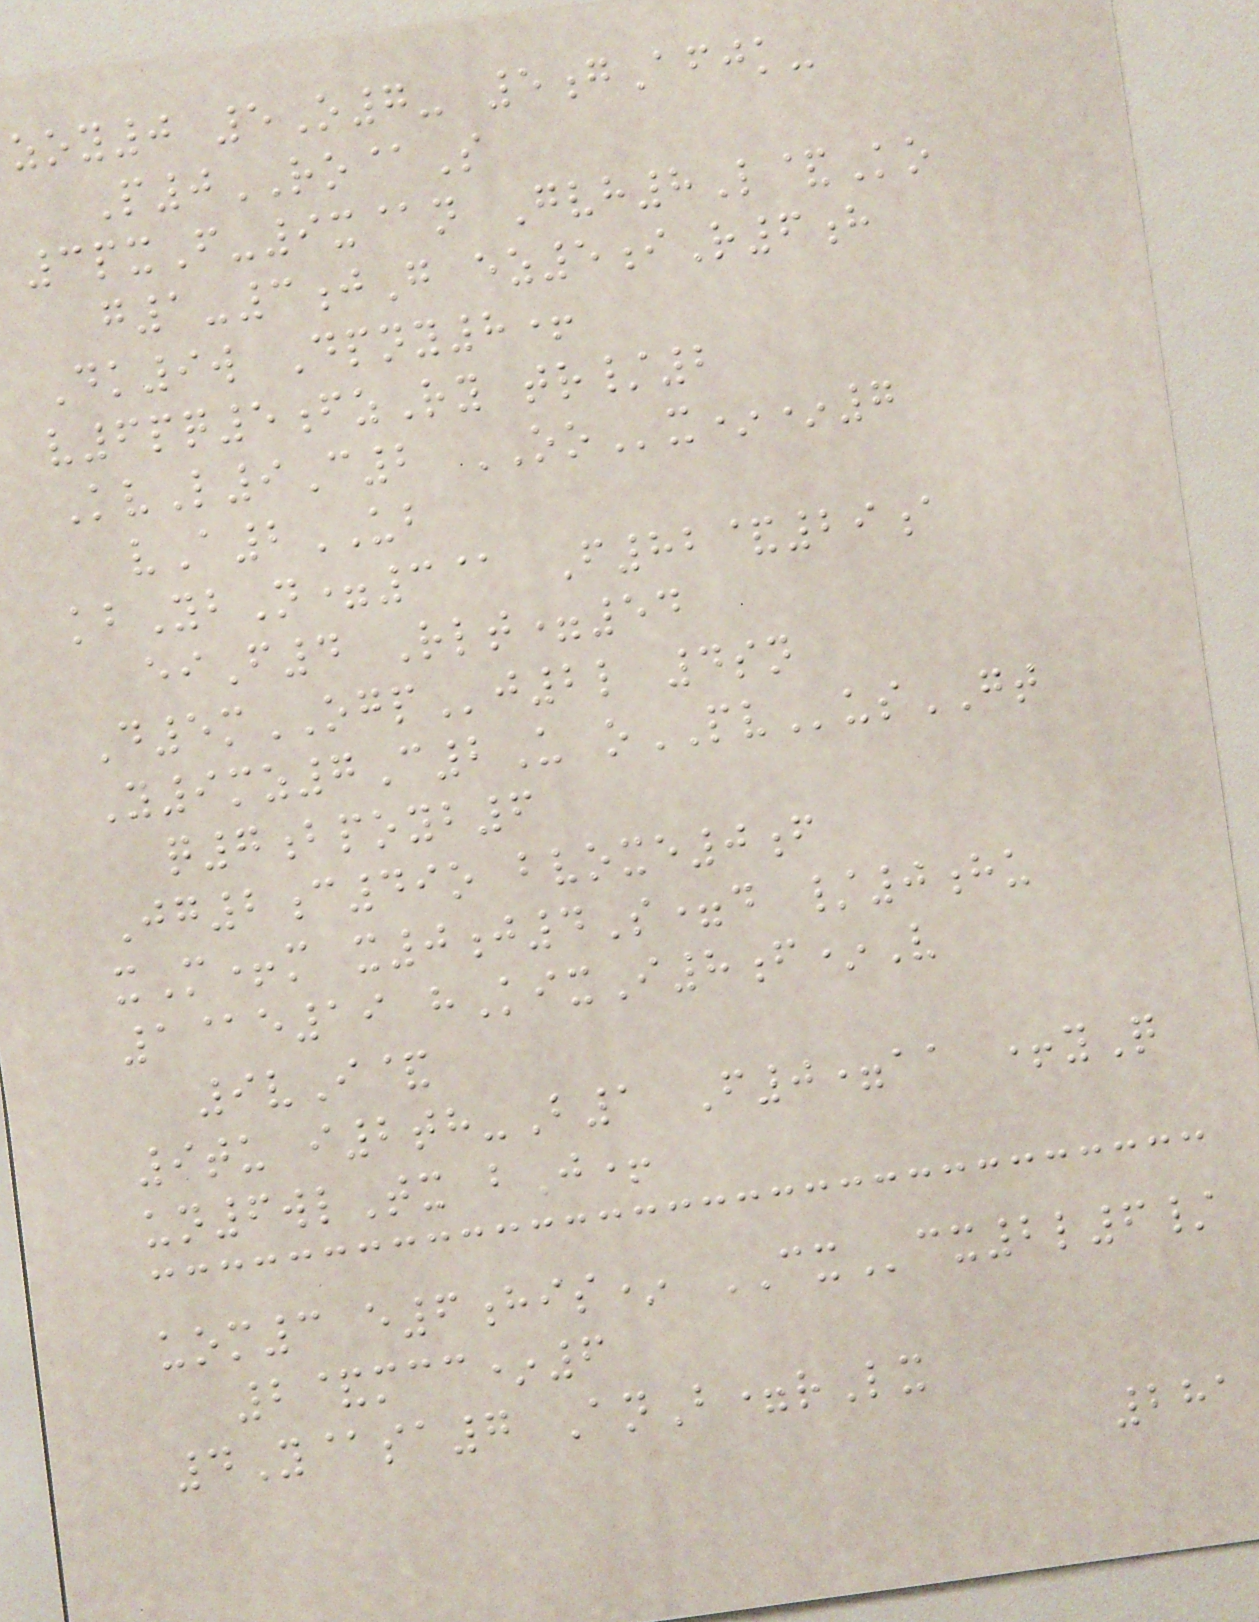zoy0 5O7- 5gAfjk-
P0RO@S
3pxF-9x@n Gvh8L&Ko
g1-3jG ez5iR6h
Dk9w Dpny8+
v6pq5fzRy tr/2
KvL9C2 OOx**7
vA2UB
kbYbN=3@ F82&29a
eiF4 Rlt=54
D5mOGPj2l 4sn
Y9mz7C2U oPVusGT
q7bpoyb6
Jg2c49o bvoxe0f
xM+m x0j4S=d /0hu
1@e19 hKixI8f*V
9vI&
9tu i2th-B1 F0=aa +yQ
un6wlTx bJ+
uom3 e6his* CXcx2l6/
2&mcc*6
4Y@sa7 AnB=rLx
281
